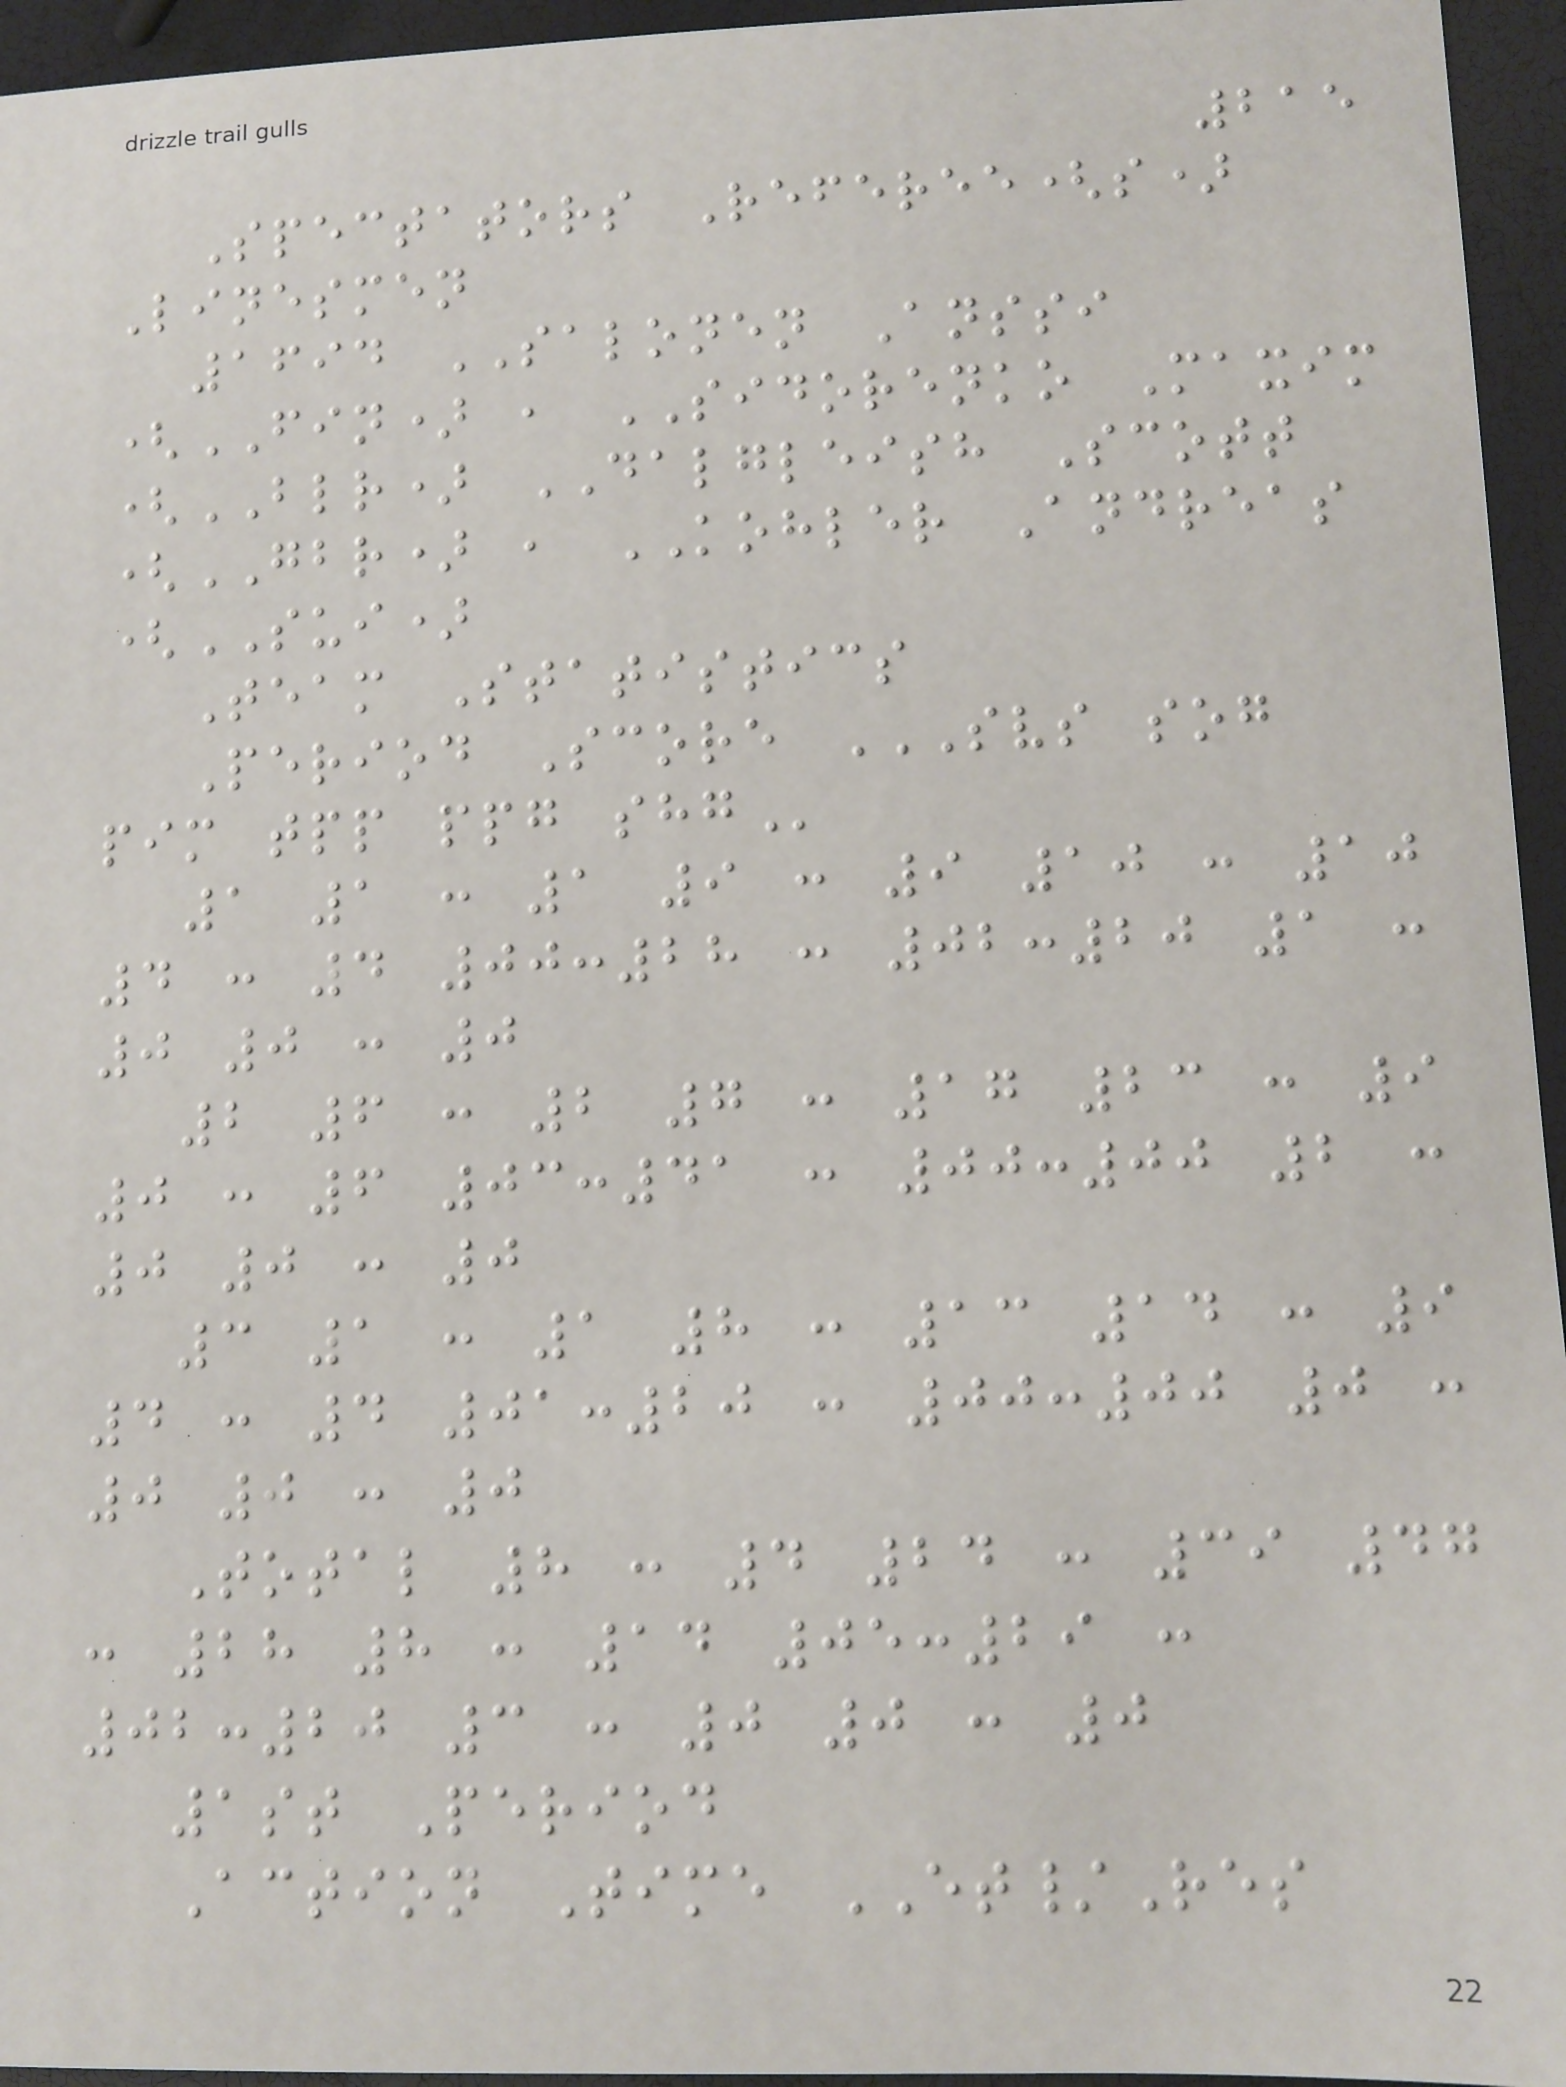215
Spectators Referee(s)
Linesmen
1694 SALONEN Anssi
(FIN) , SIDORENKO Maxim
(BLR) DALGLEISH Scott
(GBR) , KOHLER Andreas
(SUI)
Team Statistics
Period Score SVS SOG
PIM TPP PPG SHG
1 1 : 1 9 : 9 10 : 10
4 : 4 00:28 : 02:20 1 :
0 0 : 0
2 6 : 2 7 : 17 23 : 9
0 : 6 03:41 : 00:00 2 :
0 0 : 0
3 1 : 1 8 : 13 14 : 9
4 : 4 01:20 : 00:00 0 :
0 0 : 0
Total 8 : 4 24 : 39 47
: 28 8 : 14 05:29 :
02:20 3 : 0 0 : 0
1st Period
Action Time ET/Res
